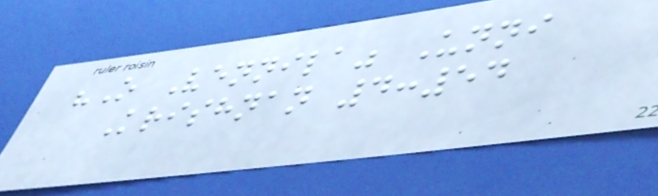"O Vennila" Unni
Krishnan 4:54
